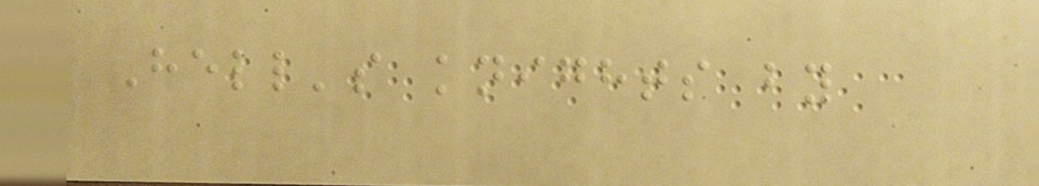Hell's knights by
